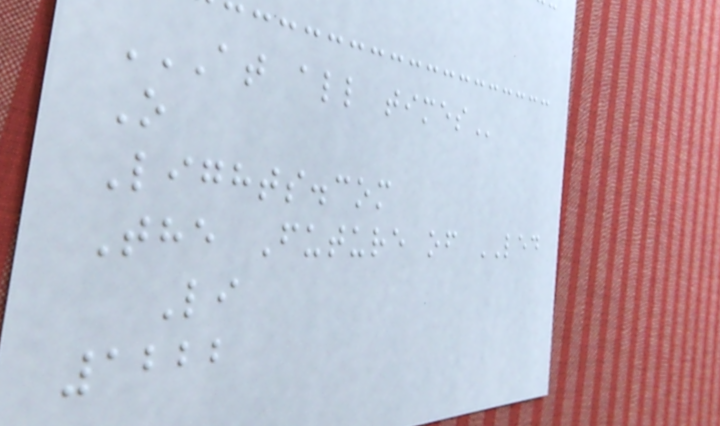AT ALL TIMES
O
Lights.com
The Future of LED
Li
1222
